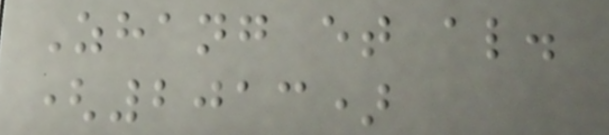Zhang et al.
(2013)
